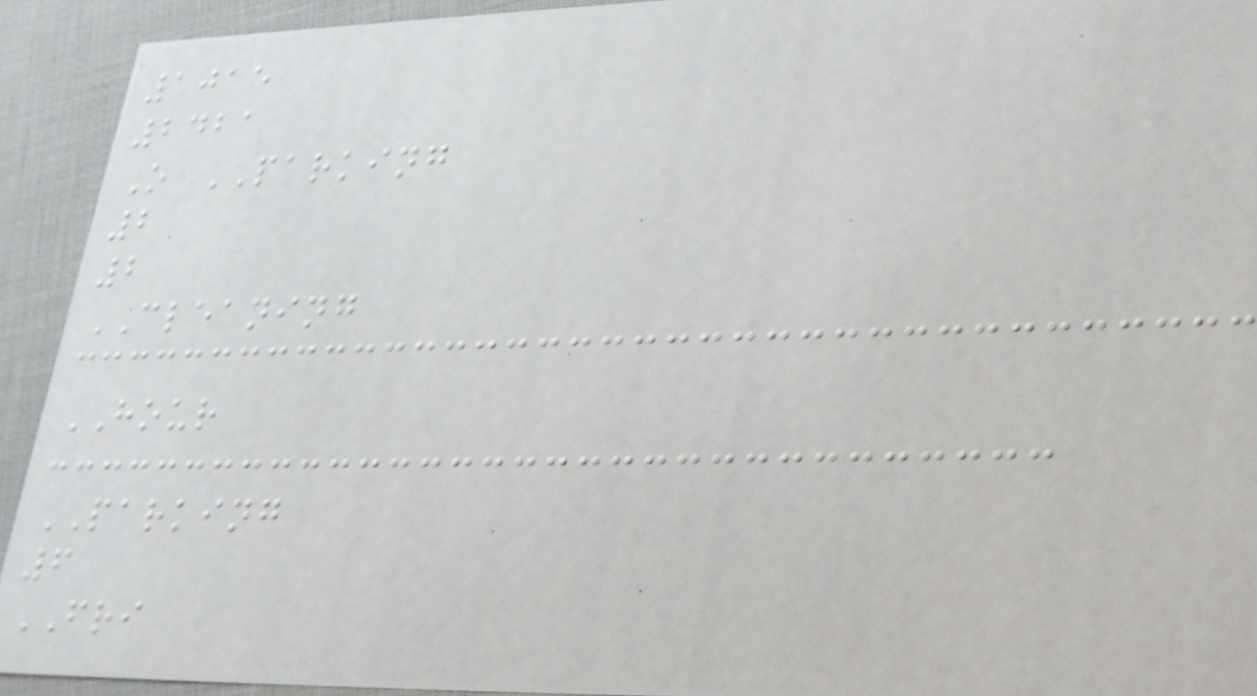1015
2421
O PARKING
2
2
CLEANING
HOUR
PARKING
6
FRI
